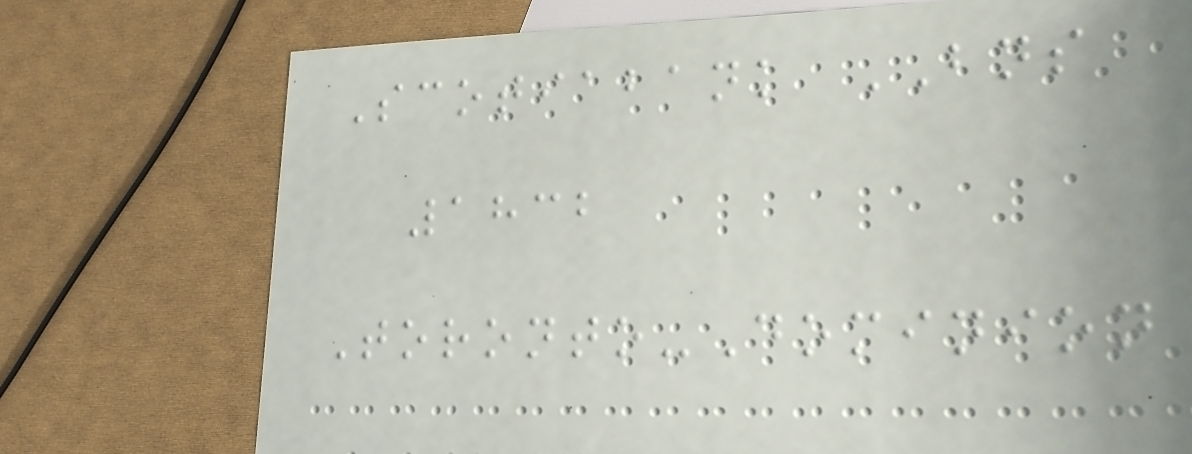Scotiabank BNS
1832
Toronto-Dominion
